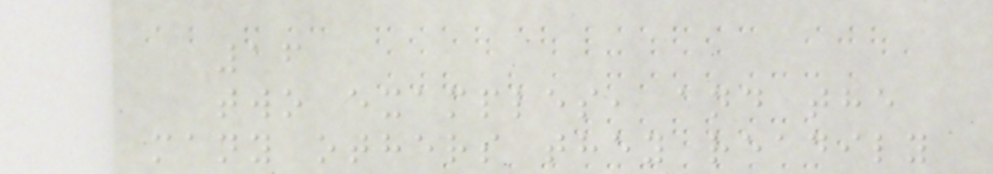16
two examples, and the
many others they readily
